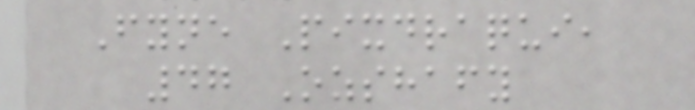Fyne Pixdraqui,
47 Ozshafy
